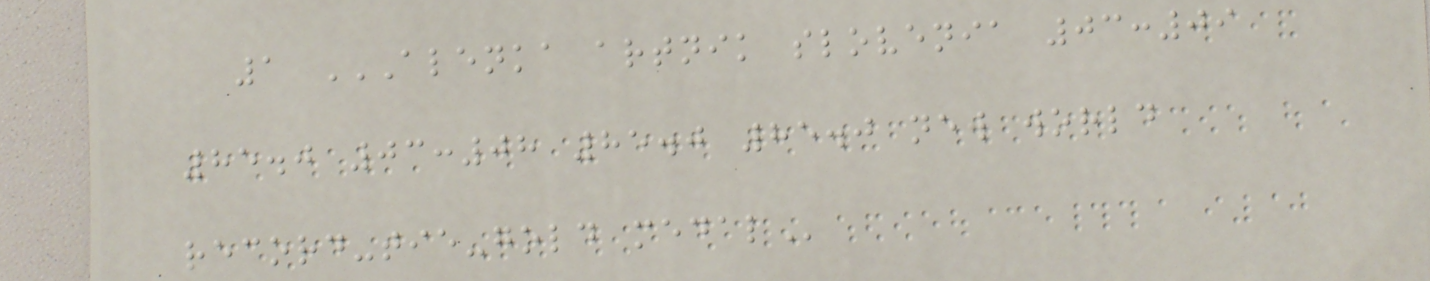1 ALENKA ARTNIK SLOVENIA 03:09
85.0 03:08 85.0 85.0 NEW WORLD
RECORD-TIE-GOLD MEDAL
